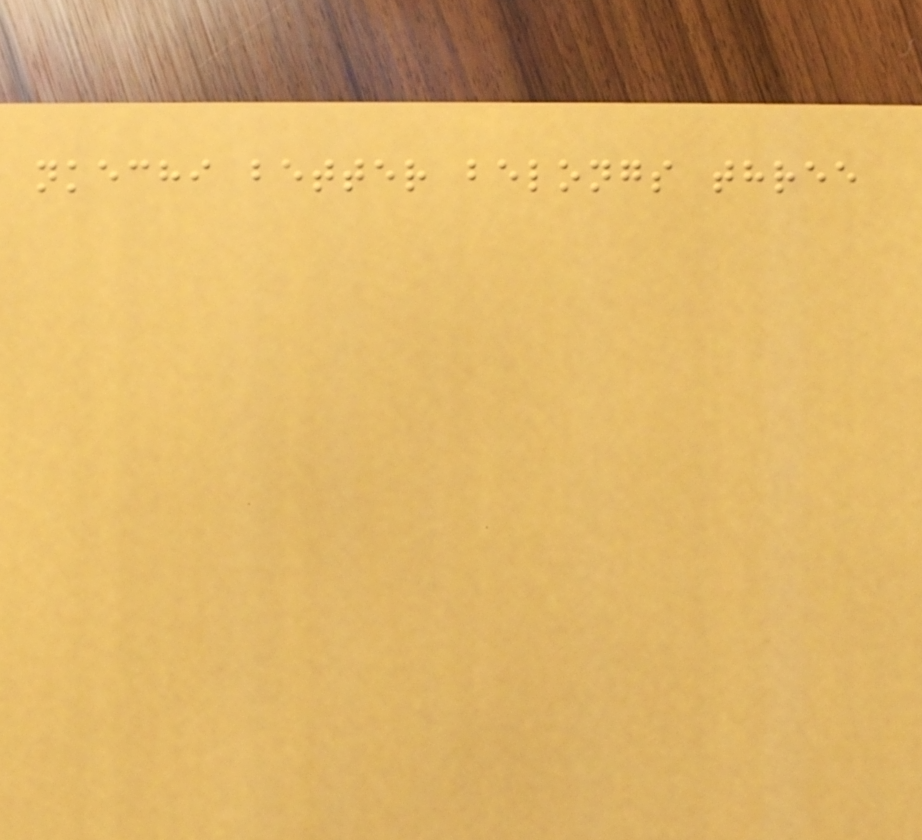nkechi better belongs three
